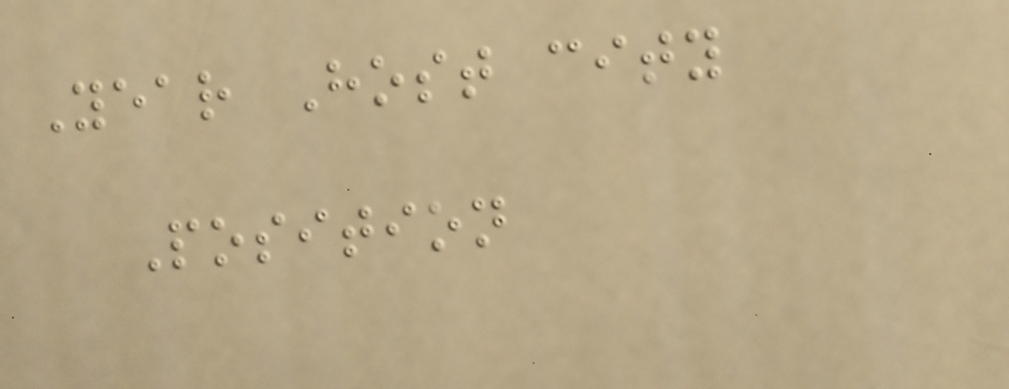Year Host city
Position
